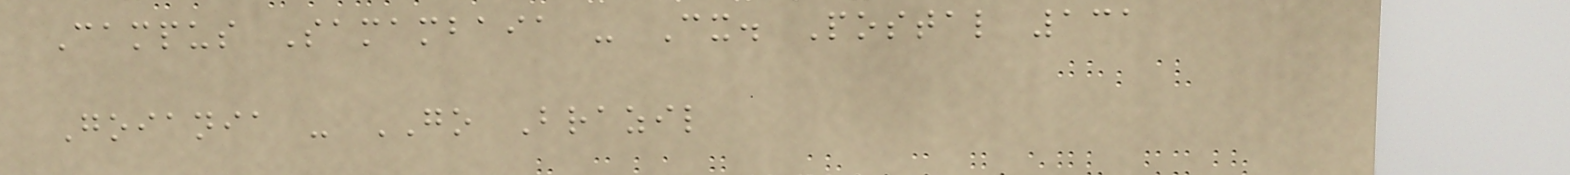Campus Samambaia - Cx. Postal 131
Goiania - GO Brazil
